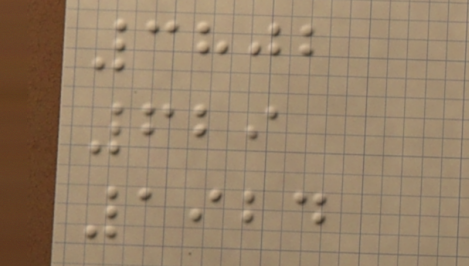3802
629
1924
